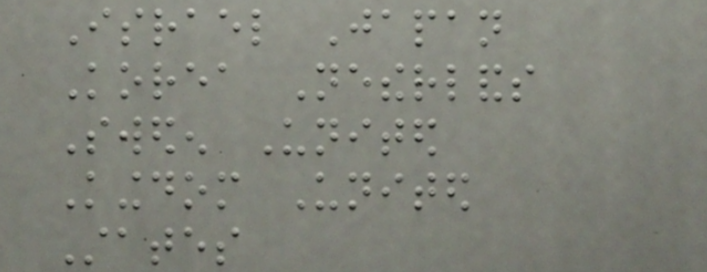Israel Japan
Korea Netherlands
Sweden United
Kingdom United
States
